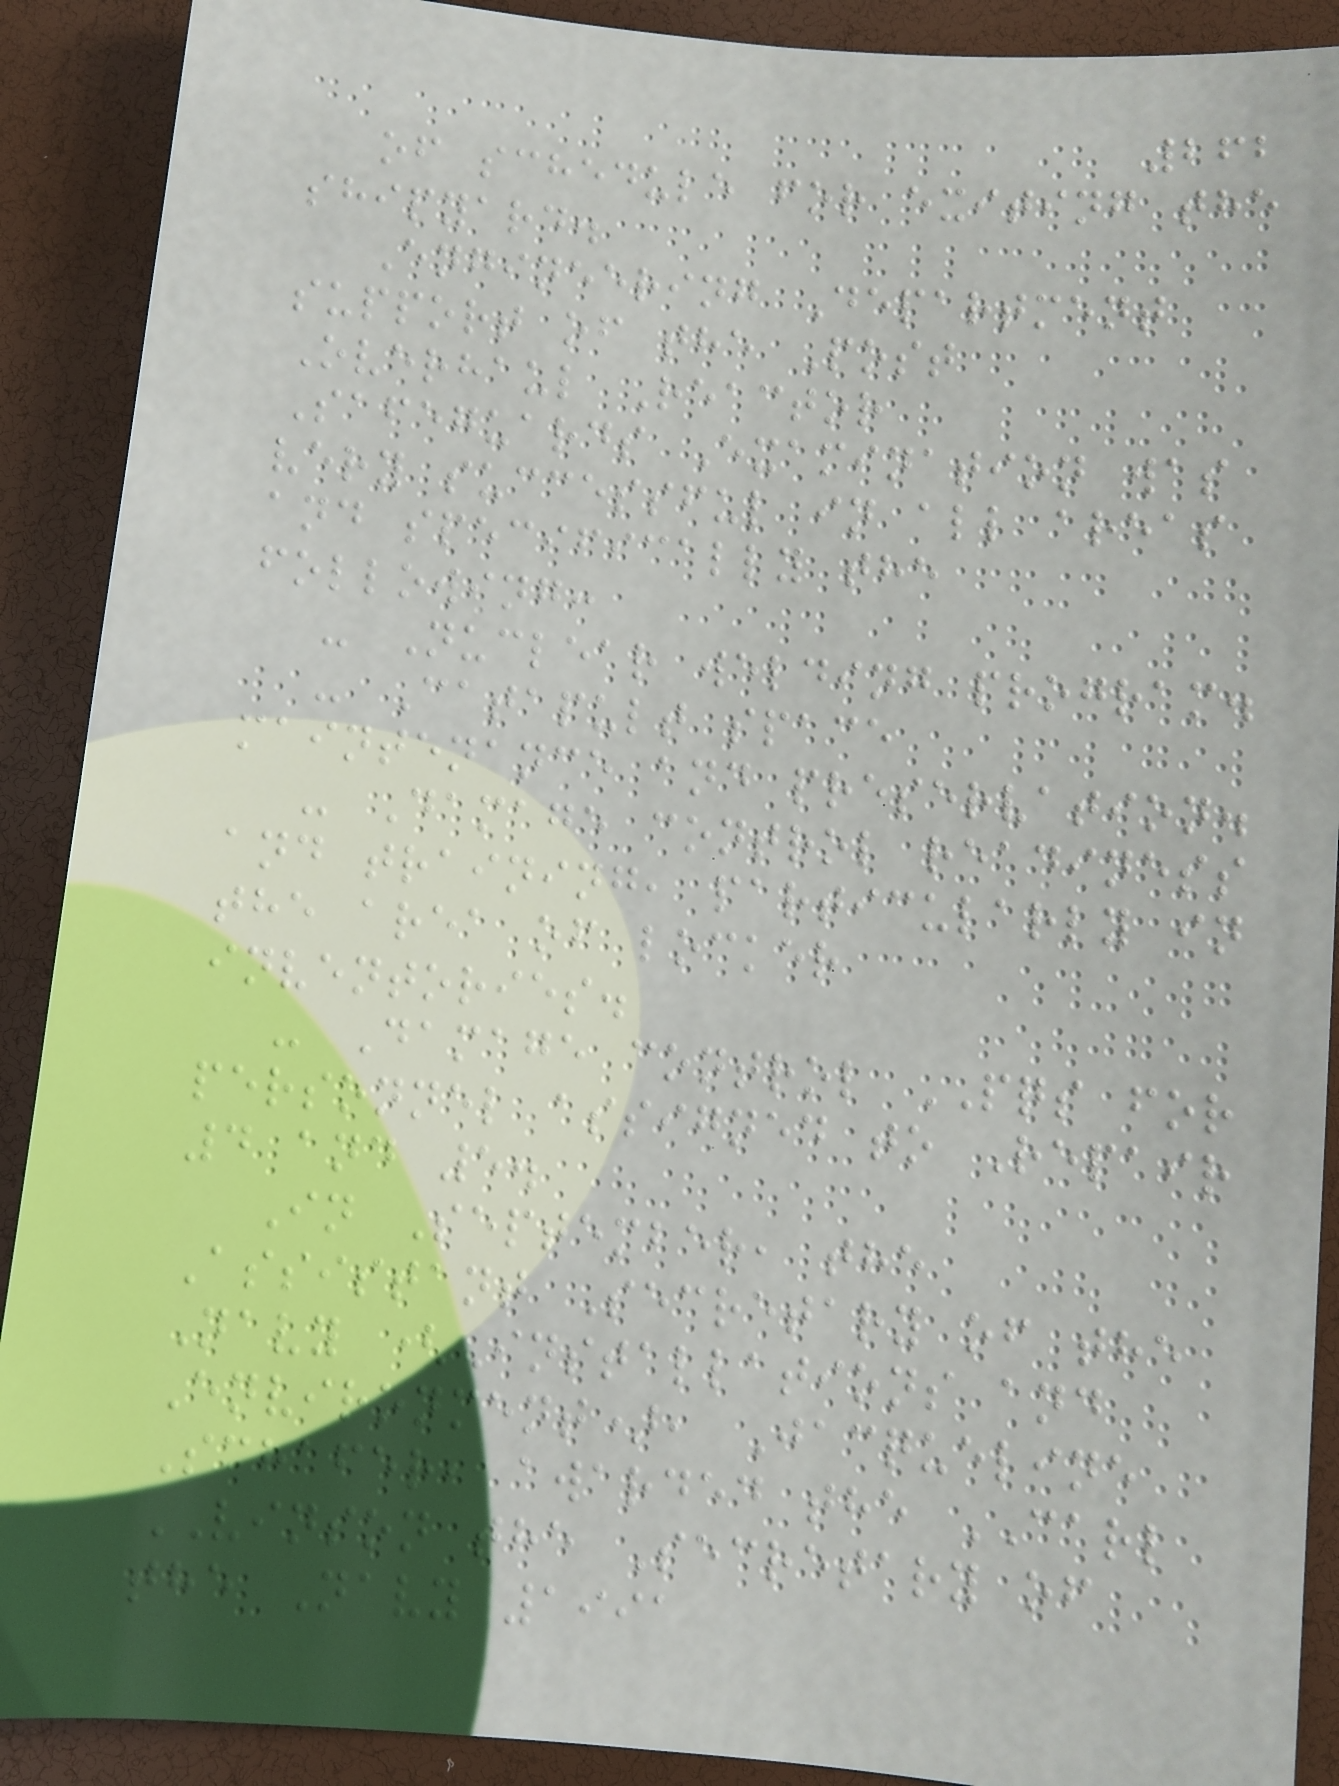262
of schedule for exiting the
shipyard.
Engineering Department
support of the Post
Overhaul Reactor
Safeguards Examination was
very successful in all areas
and specifically the
following:
- Nuclear welding program.
- Catapult space
maintenance and preservation.
- Damage control readiness
and training, particularly in
the area of locker
inventories.
- Damage control PQS for
personnel assigned to Repair
4 and 5.
In September, the
Assistant Secretary of the
Navy (Installations and
Environment), Jacqueline
Schafer, awarded the CARL
VINSON the Secretary of
the Navy 1991
